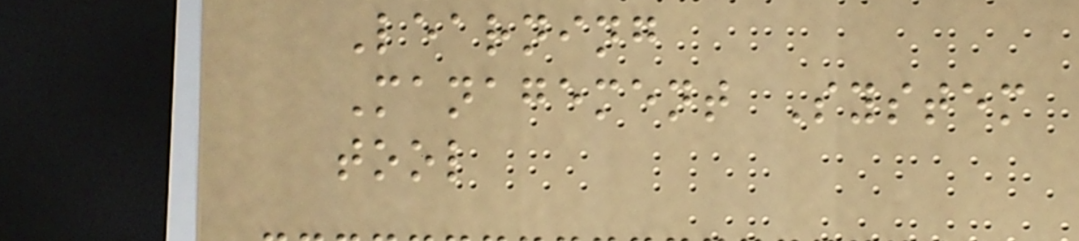Learning
Management System
tool
